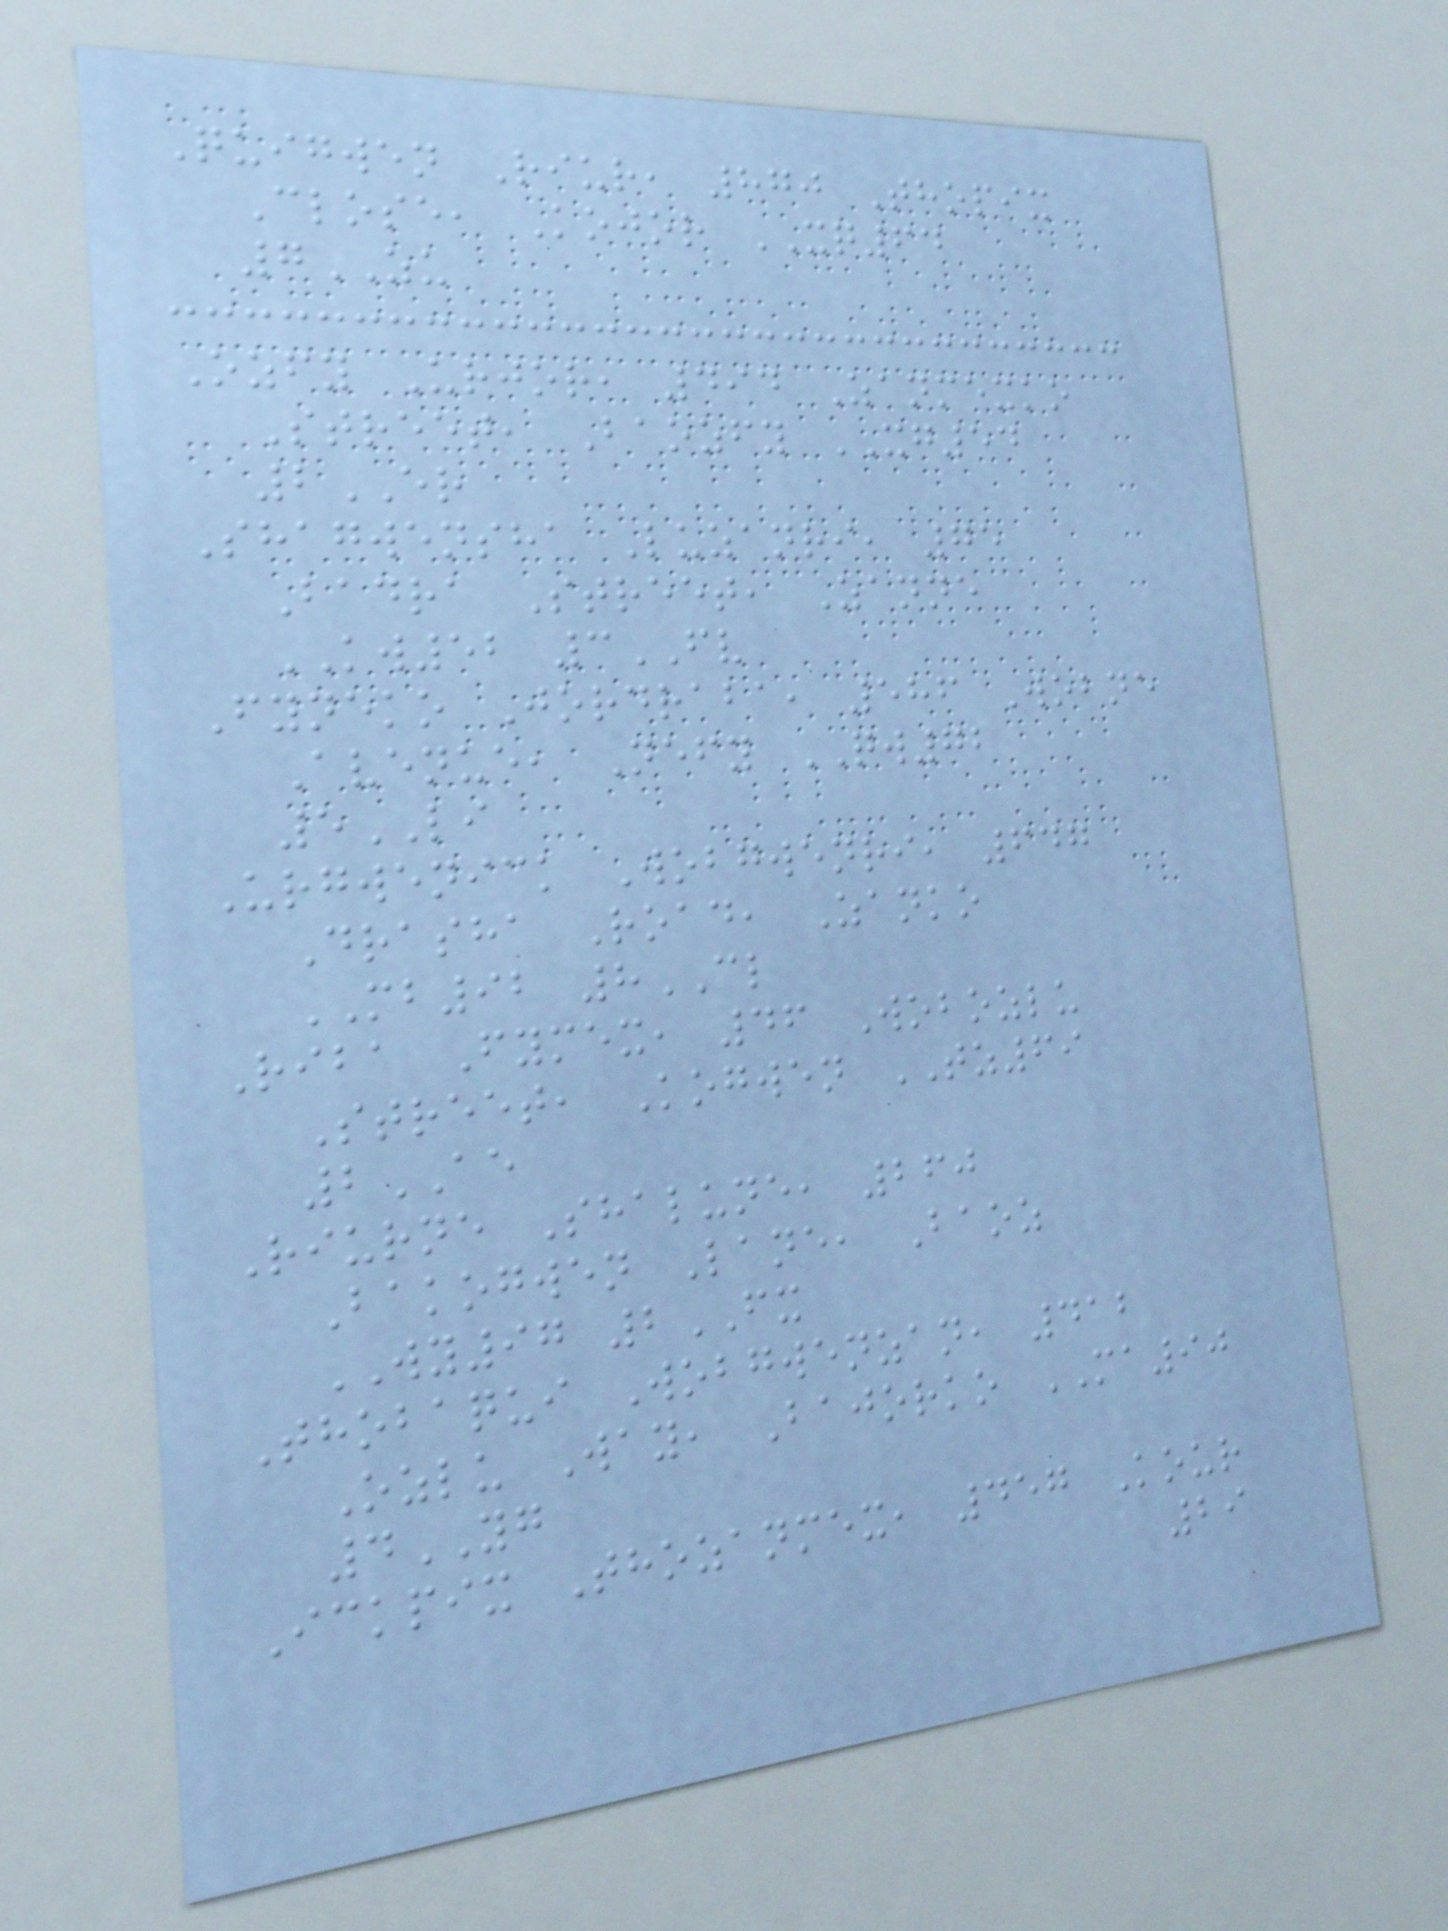Quigwen Riur, 870 Thopix
Close, Kojor XQ64
7ZU
Ozfy Urjor, 494 Zanmexko
Street, Baozfy XG54
2ER
Shagwensha Luzanri, 75
Badra Street, Zanne
KW52 3FV
Fyneko Jordraba, 586 Wobne
Avenue, Nefy QW72
5LI
Urgwenick Wobgwenri, 647
Drasha Road, Zanko
MB92 8CL
Riba Fymex, 46 Wobozlu
Street, Kogwen TZ69
2AE
Riurne Shalune, 260
Bakogwen Lane, Baoz
WY97 2FX
Thobaqui Wobgwenzan, 412
Ozlu Way, Bajorko MA90
4YG
Ickpix Thozanmex, 457 Kour
29
